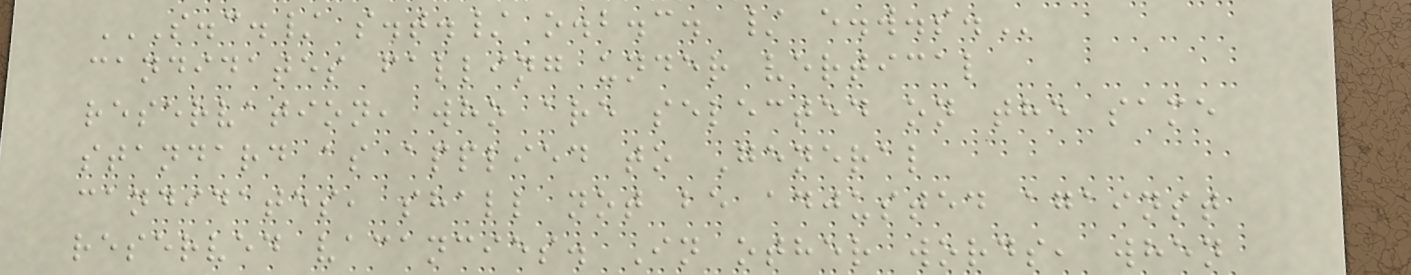S.C./ S.T./ O.B.C. / E.W.S.
candidates falling under vertical
reservation, who are selected on the same
standard as applied to General
candidates, shall not be adjusted against
reserved vacancies. In other words, when
